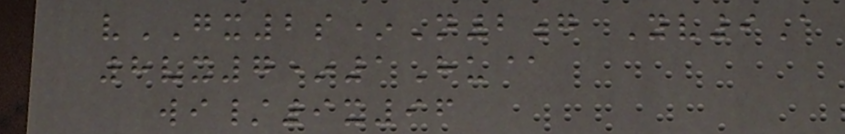vGX2s*N2g Yv9A
8vx7*1Hu@
wi/9x96
